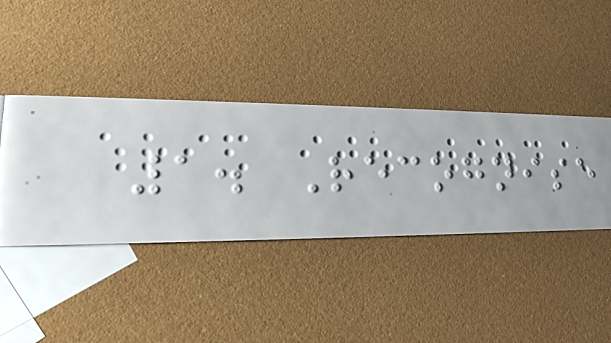1. Recognise
